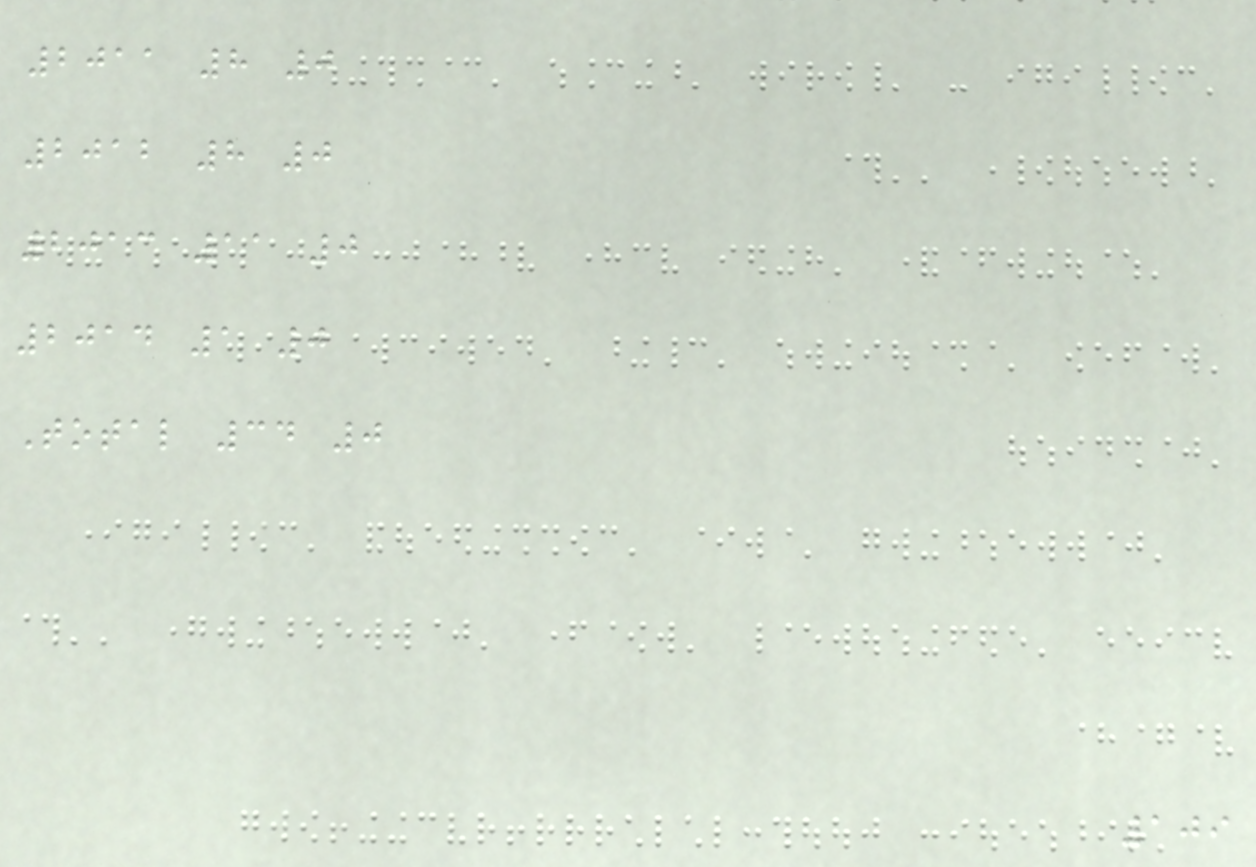2011 8 0
2012 8 0
2013 11 0
2014 1 0
Total 34 0
109
